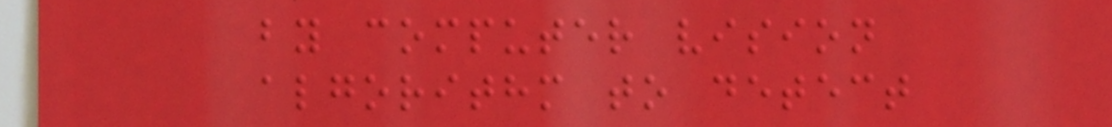by computer vision
algorithm to detect
